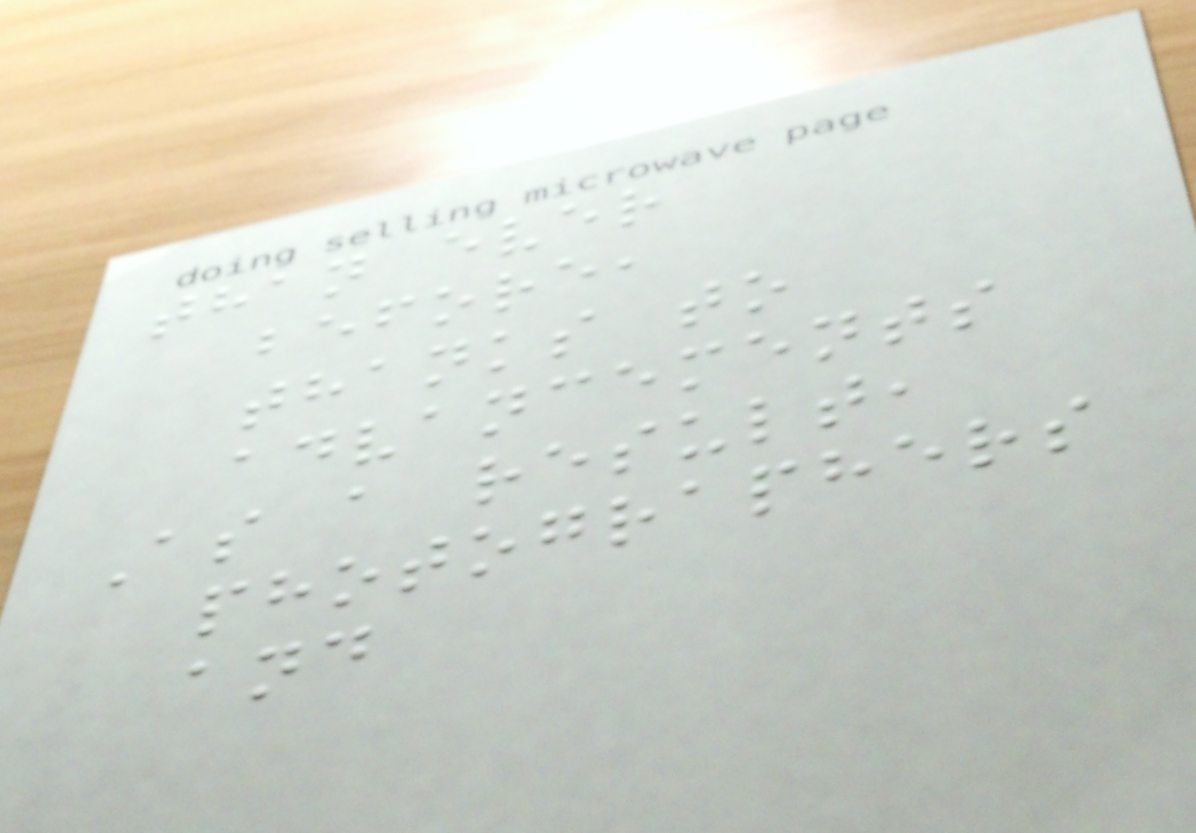than ever
before,
thanks to
advancements
As a result,
photographers
and
